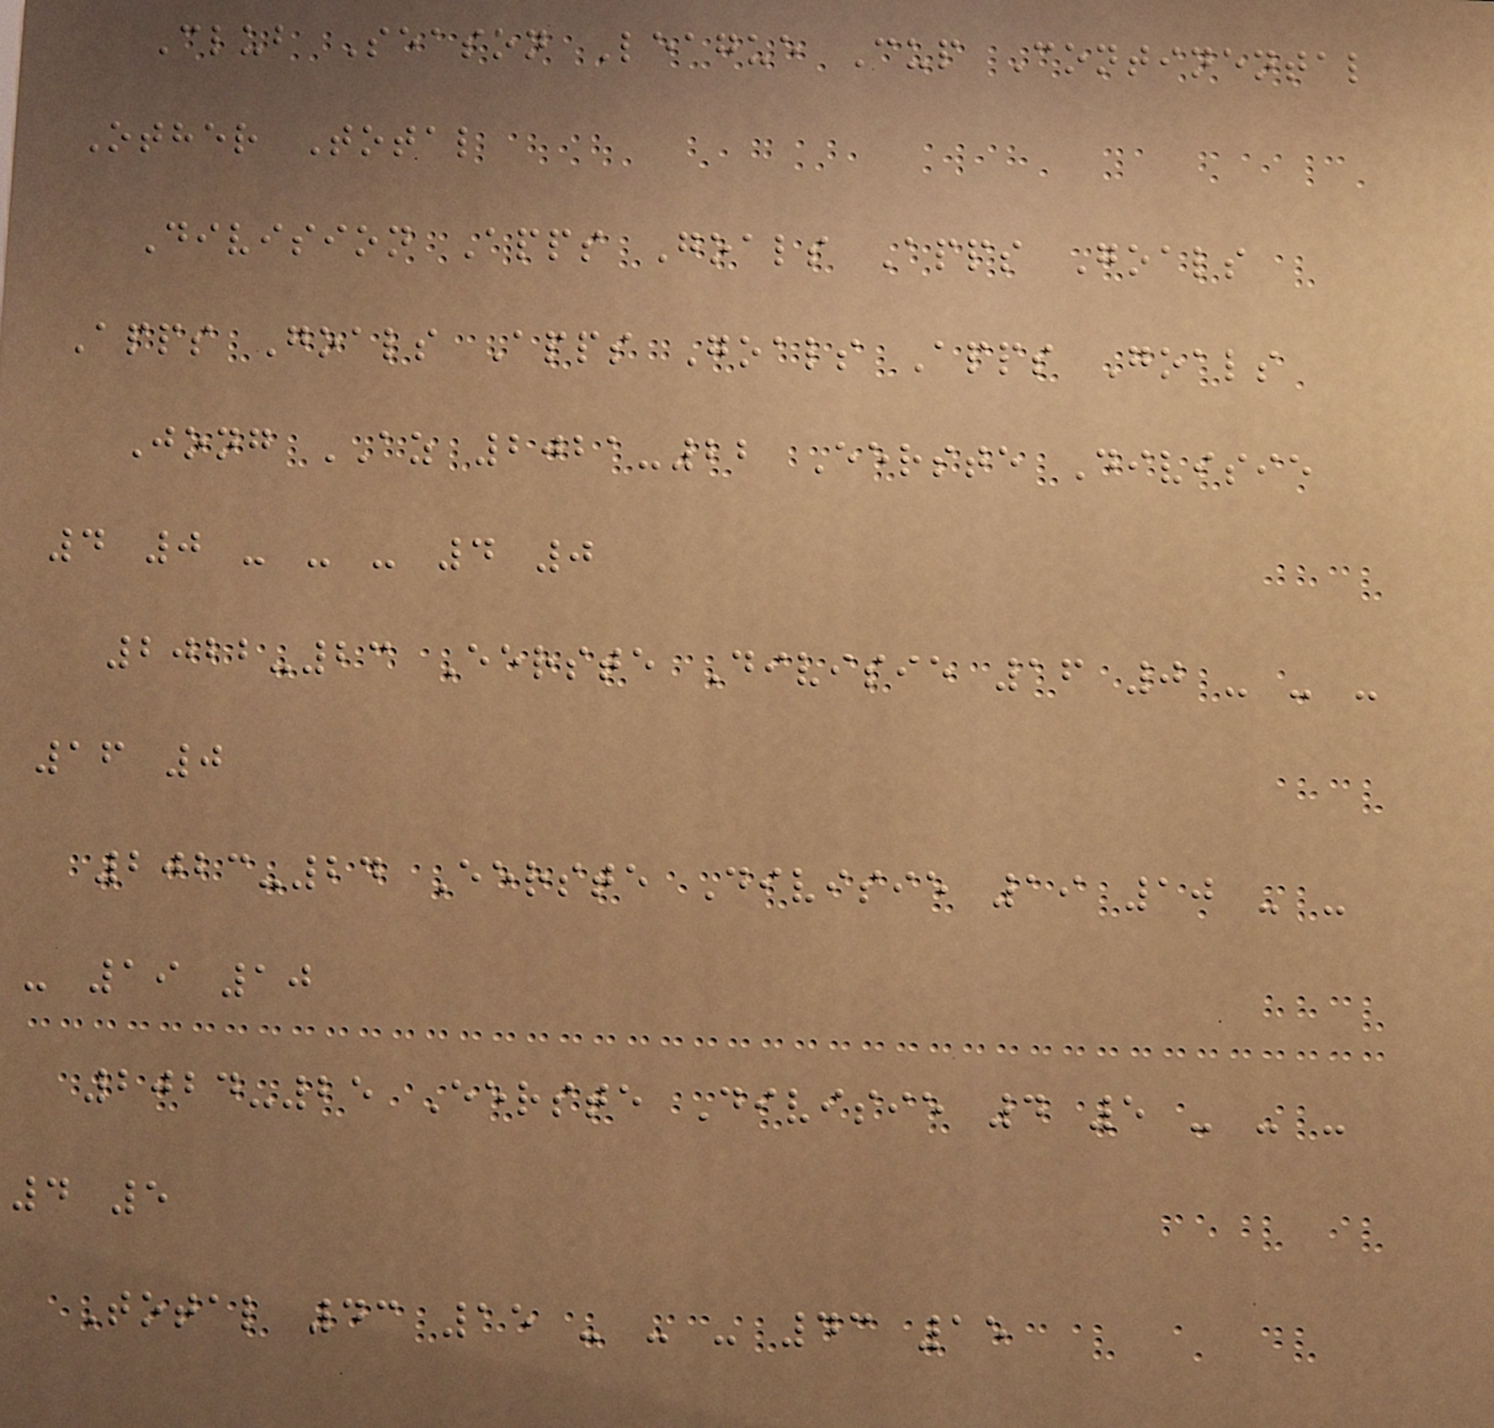Club Season League Cup Continental
Other Total
Division Apps Goals Apps Goals
Apps Goals Apps Goals Apps Goals
Jong AZ 2021-22 Eerste Divisie
4 0 - - - 4 0
2022-23 Eerste Divisie 16 0 - - -
16 0
2023-24 Eerste Divisie 19 10 - -
- 19 10
2024-25 Eerste Divisie 4 5 - - -
4 5
Total 43 15 - - - 43 15
